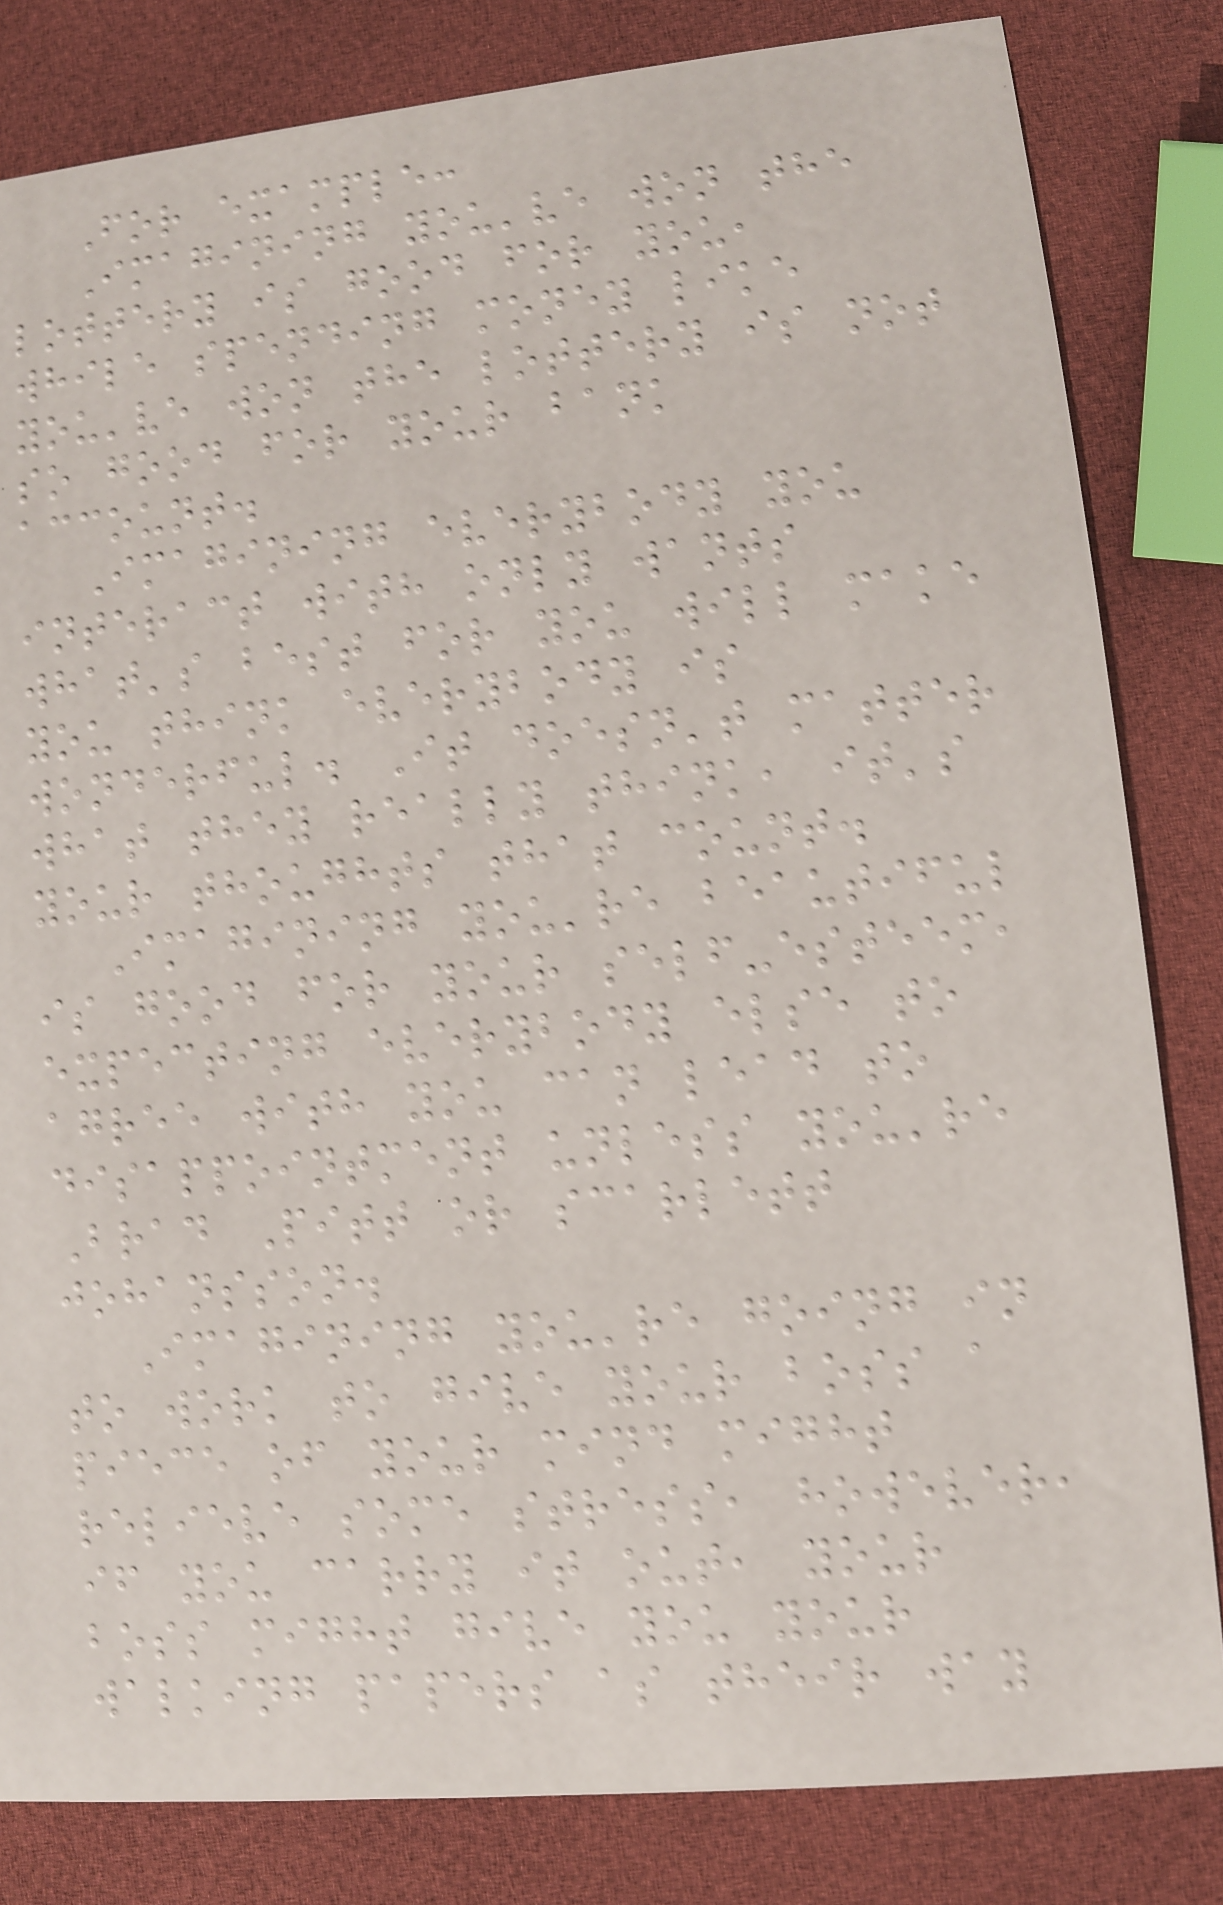For example:
Imagining you've won the
lottery is good for you,
while spending money like
you've won the lottery is not
so good for your bank
account.
Imagining everybody you
interact with only wants
what's best for you will make
you think everybody is
wonderful. It doesn't matter
what they really think, it's
your thoughts that count.
Imagining you're beautiful
is good for your self-esteem,
expecting everybody else to
agree with you can lead to
disappointment unless you're
Brad Pitt or scarlett
johansson.
Imagining you're going in
to work to give your boss a
piece of your mind might
relieve some stress, however,
if you carry it out, your
boss might give you your
walking papers as their way
